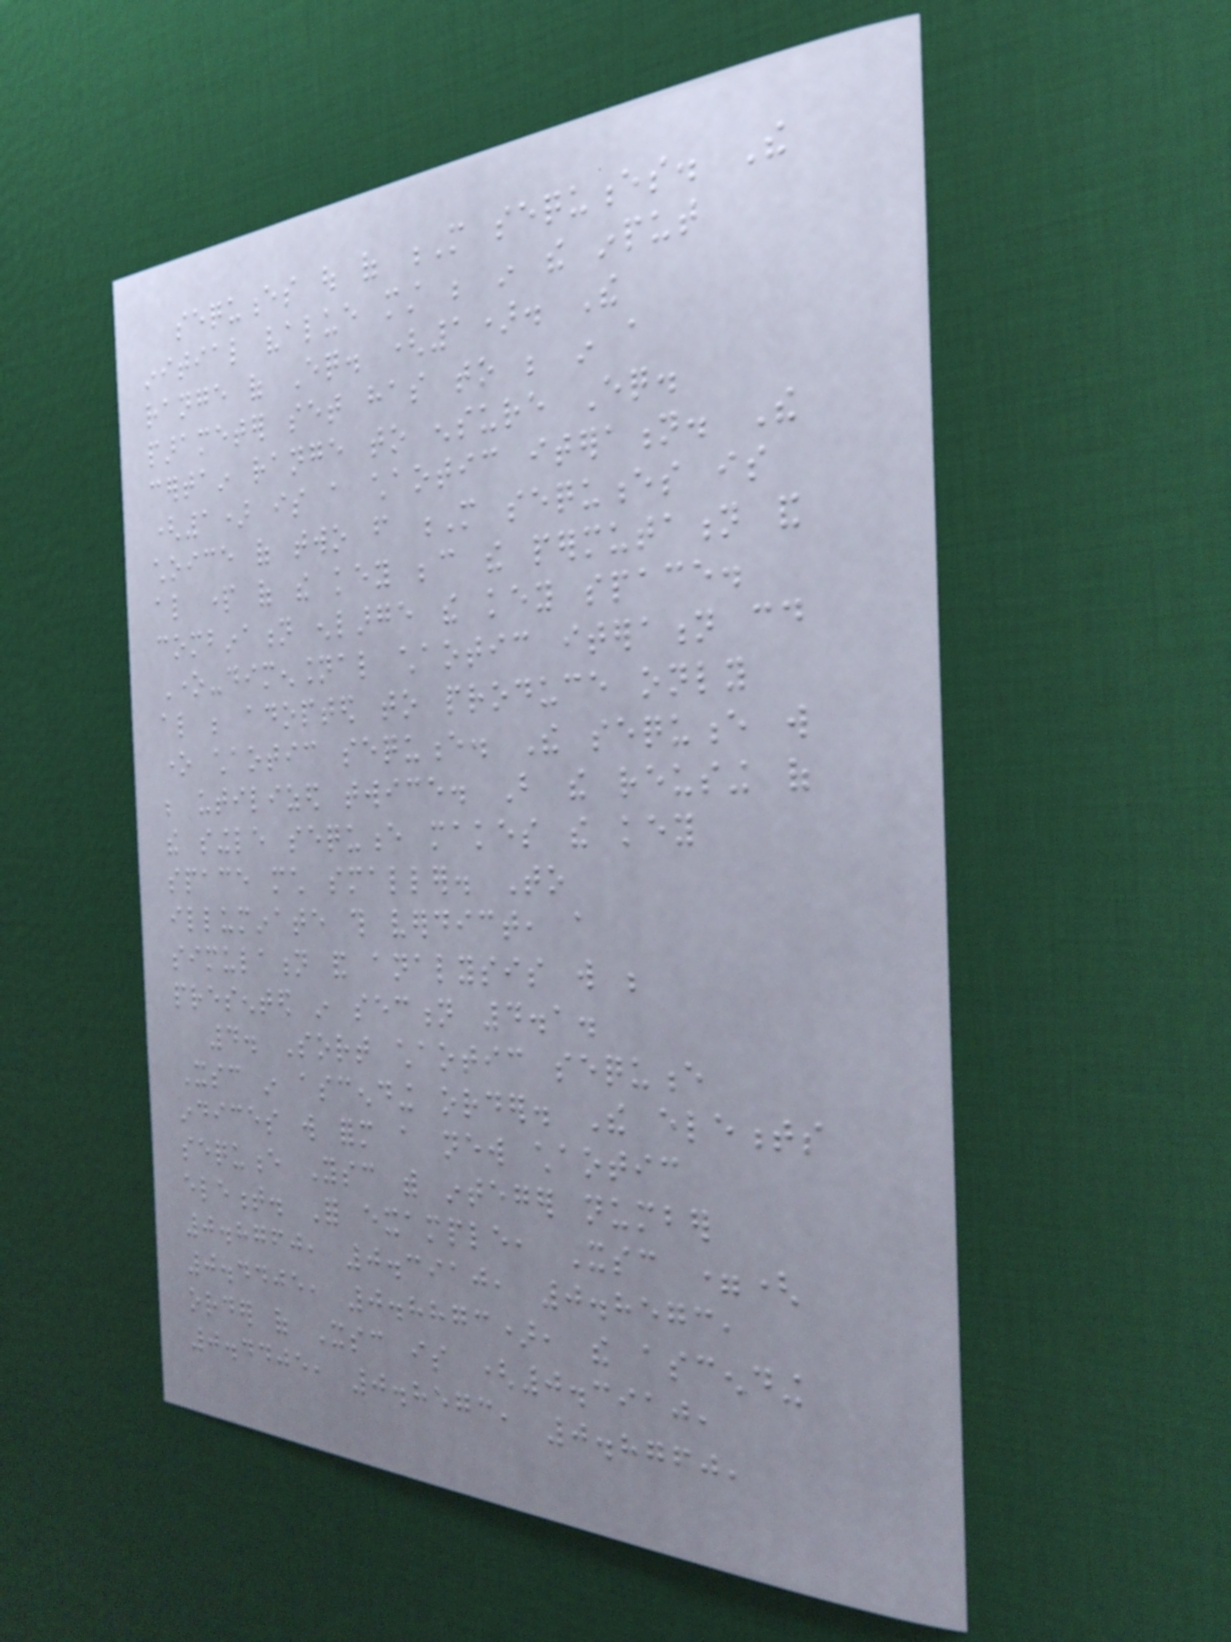sequences out of M sequences. The
initial value must be in the input
range of Eq. (1). The
parameter set has to be in a
certain range to ensure Eq.
(1) is a chaotic iteration. The
choice of two from M sequences is
also part of the key because the permutation and
combination enlarge the key space.
One-dimensional chaotic iteration could
also be adopted to produce only
one chaotic sequence. The sequence will
be utilized twice. But the reusing of
the single sequence makes the key
space much smaller. To
illuminate this verdict, a
simulation and analysis will be
presented in section 4.1.
4. Sort chaotic sequence
Xsc in ascending order. The elements
indices will form a new chaotic
sequence Ysc with integer number
element. For example, Xsc =(
0.8760, 0.3910, 0.8573,
0.4405, 0.8873), the ascending
order of Xsc is (0.3910,
0.4405, 0.8573, 0.8760,
